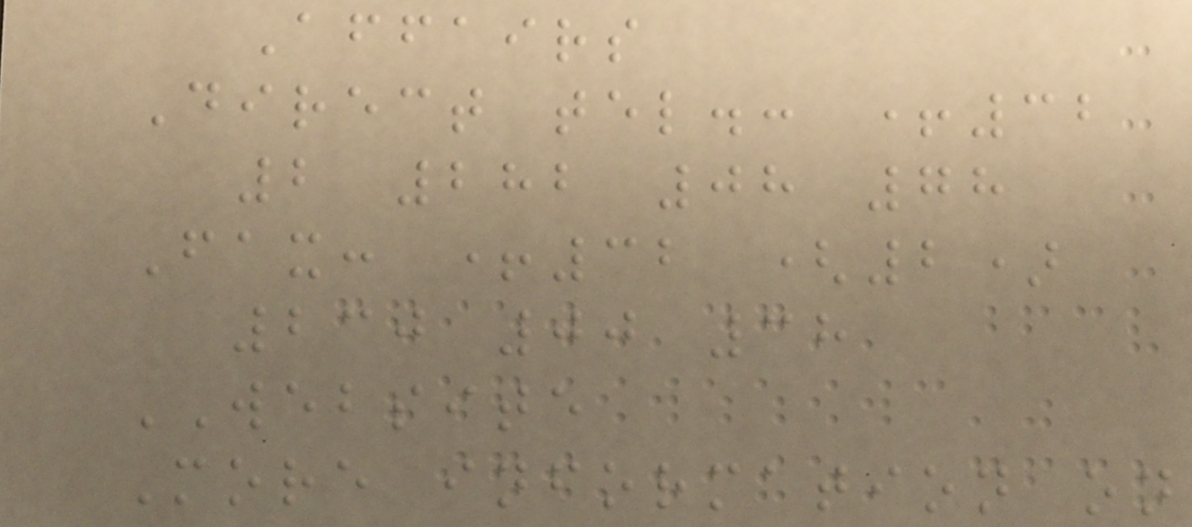Affairs
Direct tel.: +32
2 282 08 78
Fax: +32 (2)
230 00 38
WEBSITE
More information on
